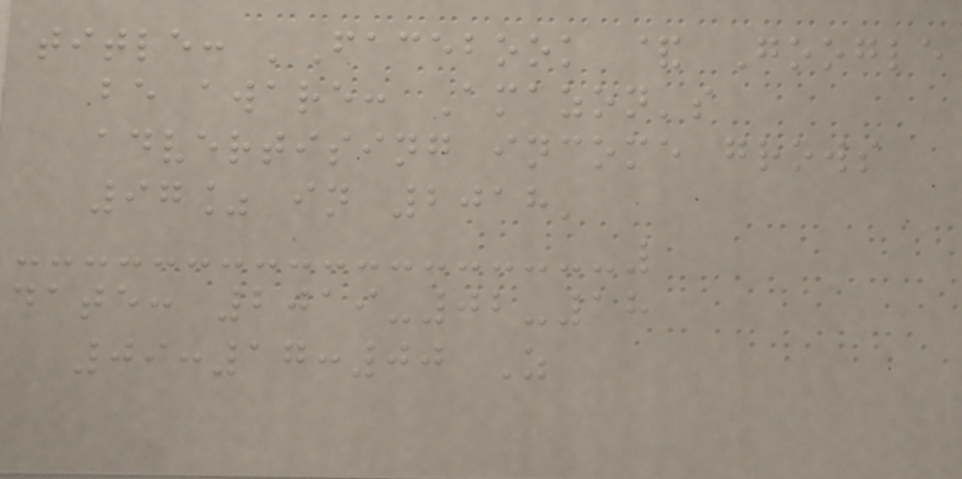title: 'Facebook & Google
be aware: Amazon's
advertising income grows
97% in 2018'
date: 2019-02-18
09:17:00 Z
